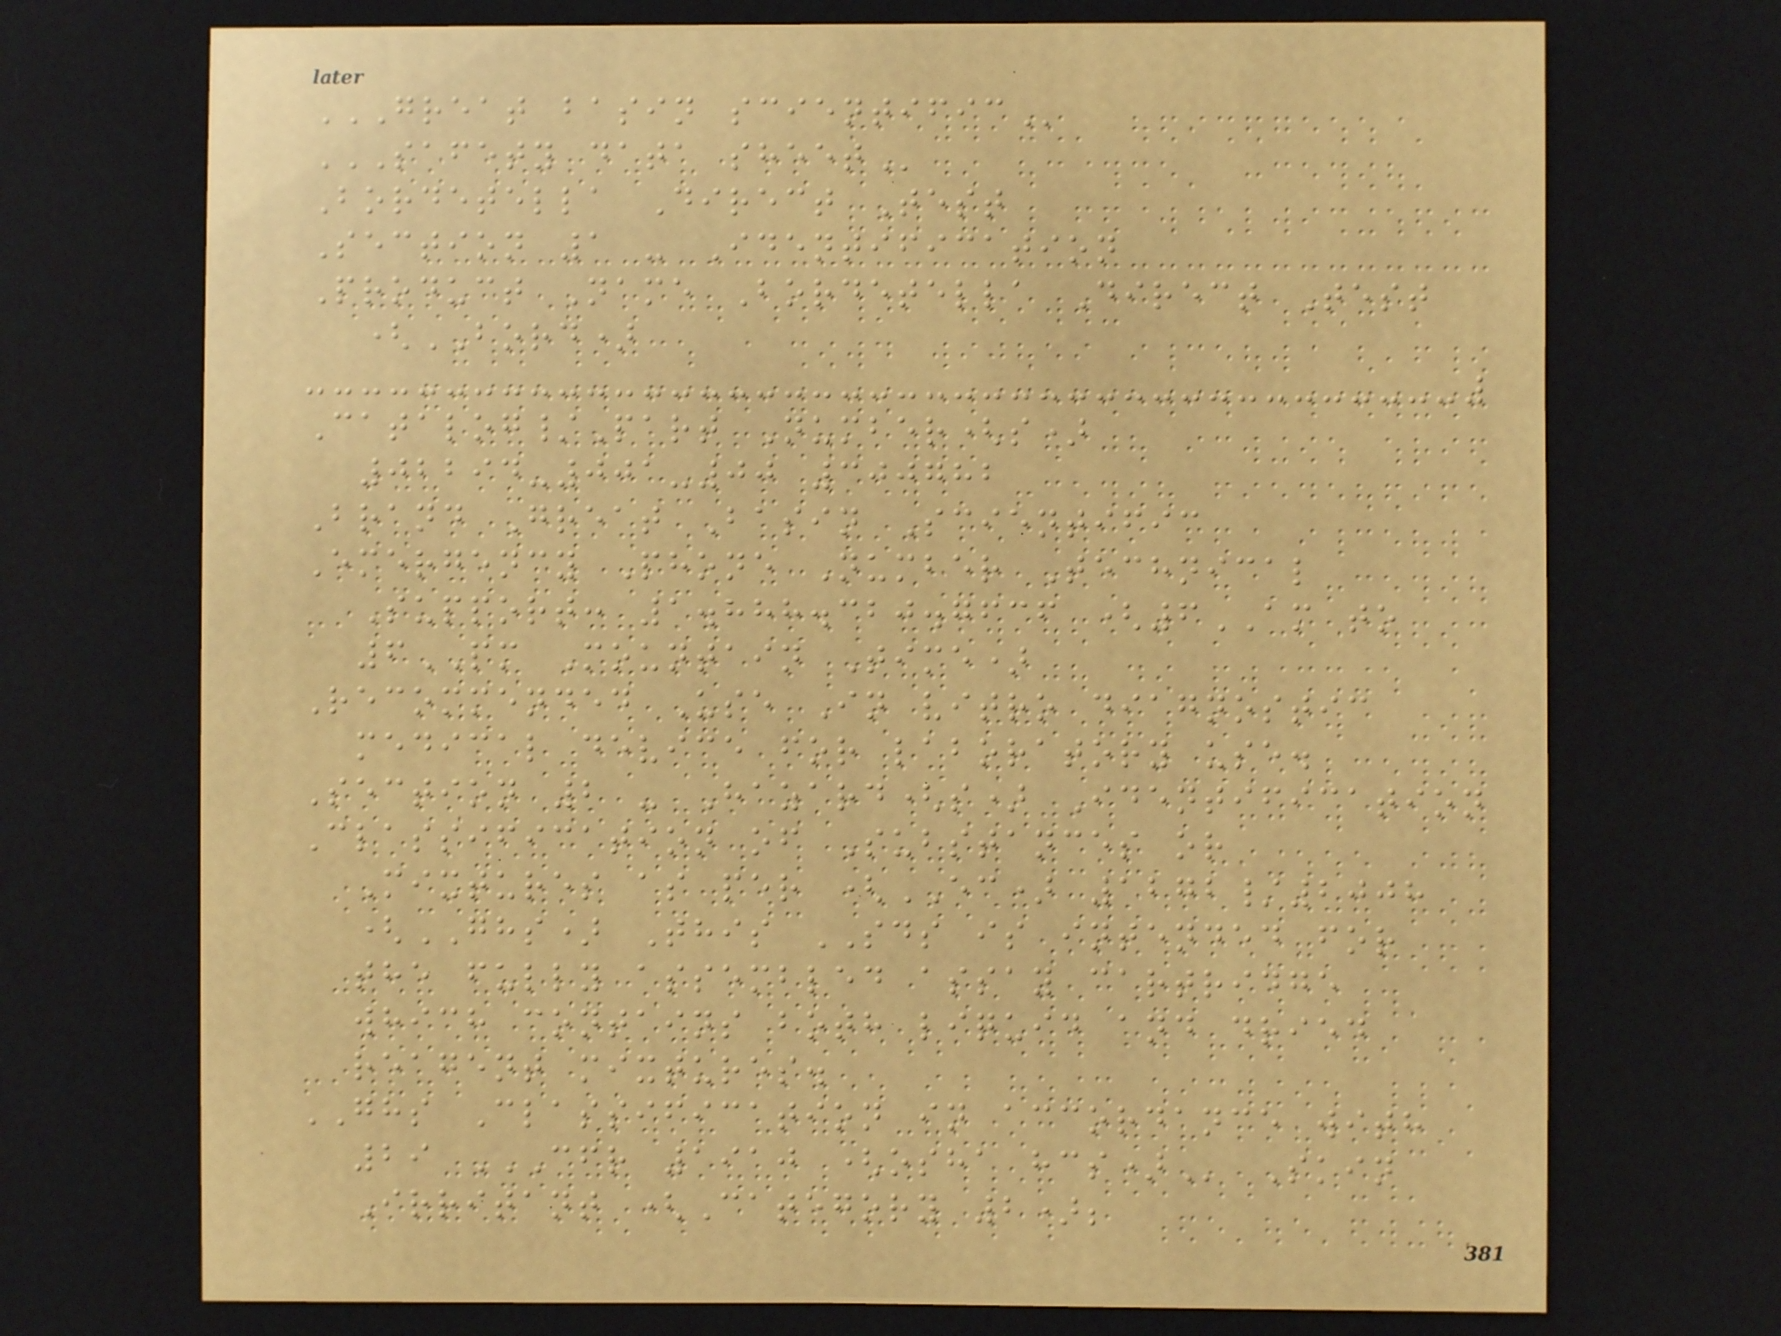GREAT BASIN SCIENTIFIC
SAFETY DATA SHEET
Bordetella Direct Test
Section 1 - Identification
Product Name Bordetella Direct Test
(BORD)
Catalog/Part Number(s)
02294-001-00 300782
Brand Great Basin Scientific
Emergency Phone Number Technical
Support: 1.888.320.7636 (6AM to
6PM Mountain Time)
Recommended Use In vitro diagnostic
medical device for laboratory use.
Section 2 - Hazard(s) Identification
Classification of Substances or
Mixtures as per (EC) 1272/2008
(GHS) This SDS is intended for
the fully assembled assay cartridge
which contains both liquid and dried
reagent mixtures.
GHS Classification in accordance with
29 CFR 1910 (OSHA HCS) Skin
Irritant (Category 2);
